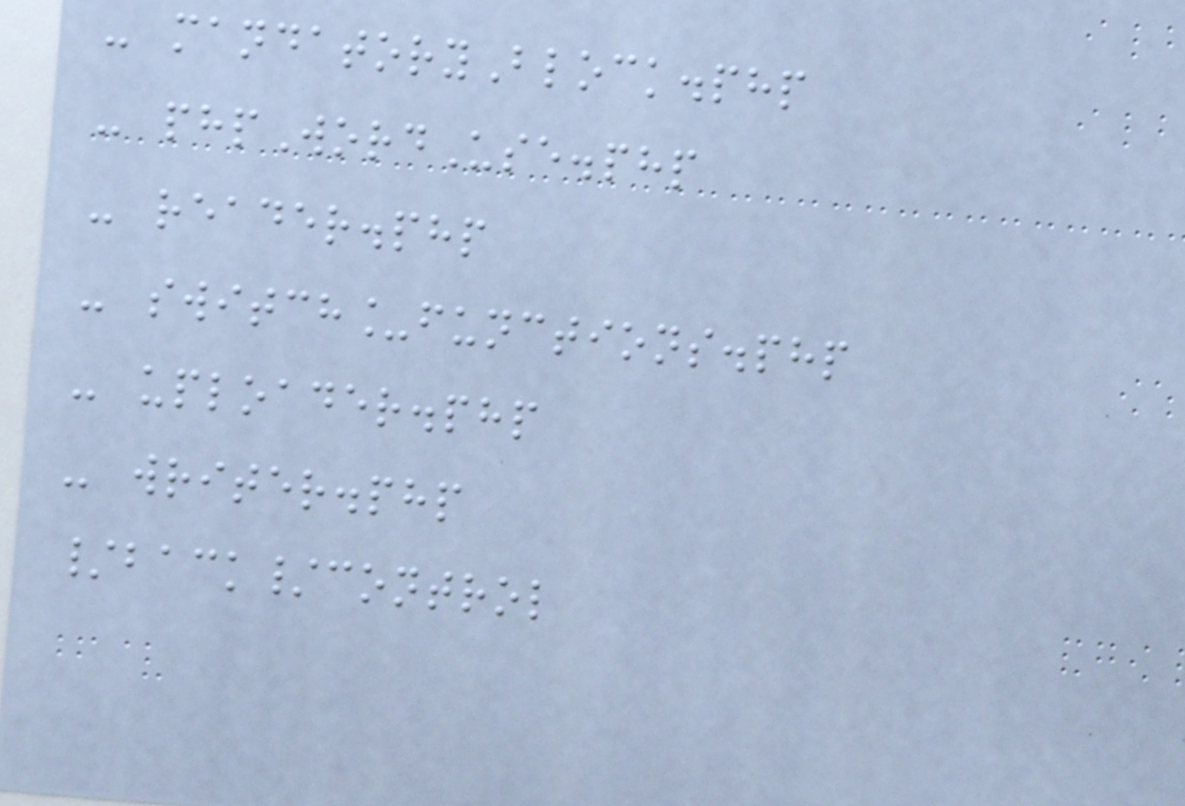- mandatoryBlock.php
- phpWordUse.php
- reader.php
- switch_functions.php
- uploader.php
- writer.php
/back/control
